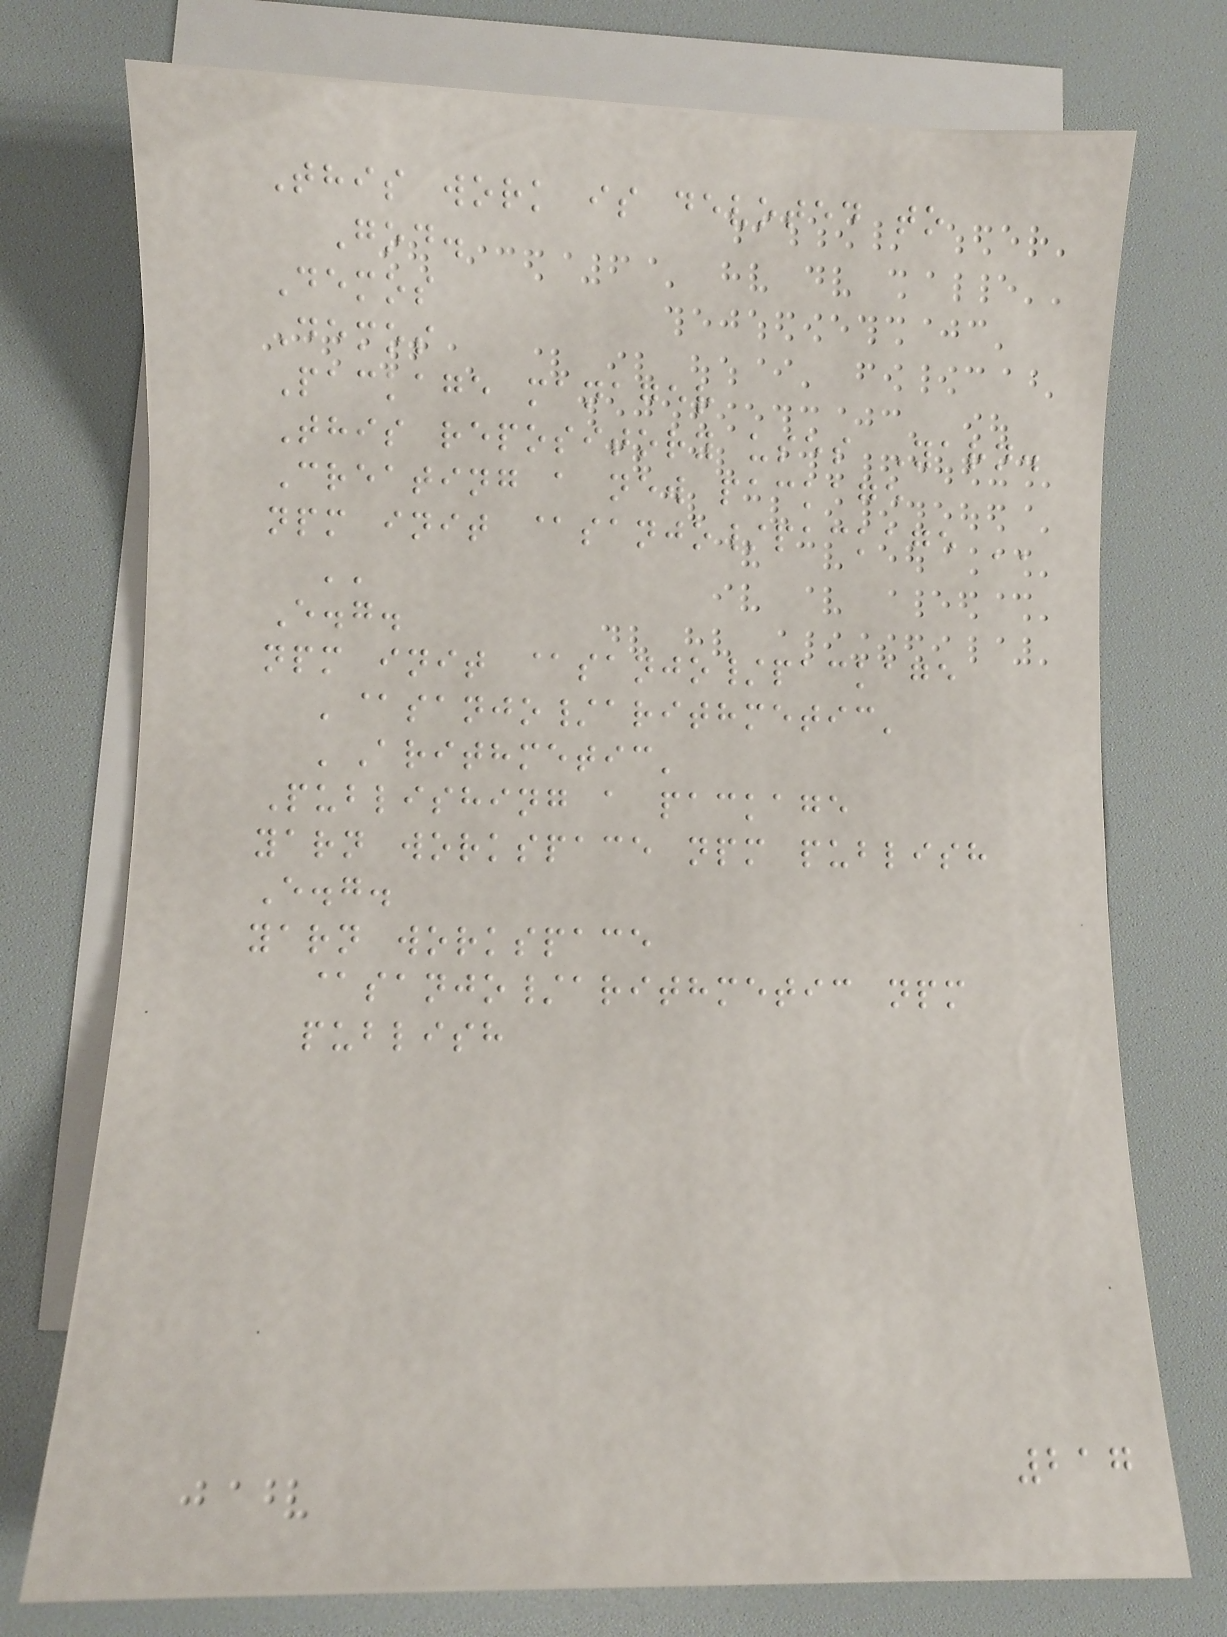This work is devoted to
God.
Demos
Demos
Package manager
This repository uses Yarn.
Creating a new package
npm init @sanjo/package ''
''
E.g.
npm init @sanjo/package
'@sanjo/arithmetic'
'Arithmetic'
Publishing a package
yarn workspace npm publish
E.g.
yarn workspace
@sanjo/arithmetic npm
publish
217
